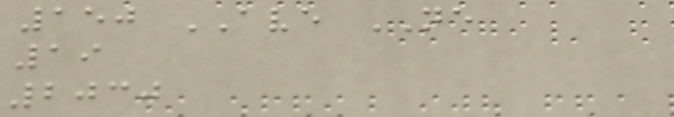150 AVE NE
19
2030
